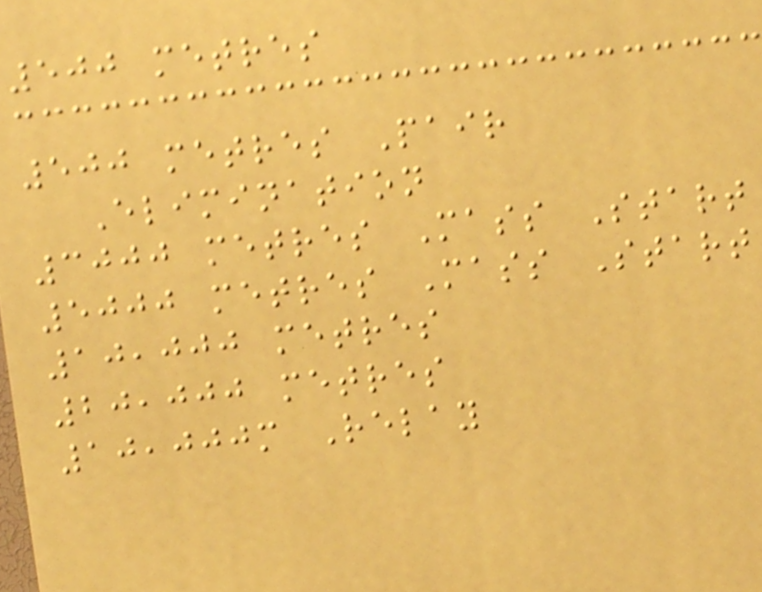500 metres
500 metres Pair
Elimination
3000 metres Mass Start
5000 metres Mass Start
10,000 metres
20,000 metres
10,000m Relay
